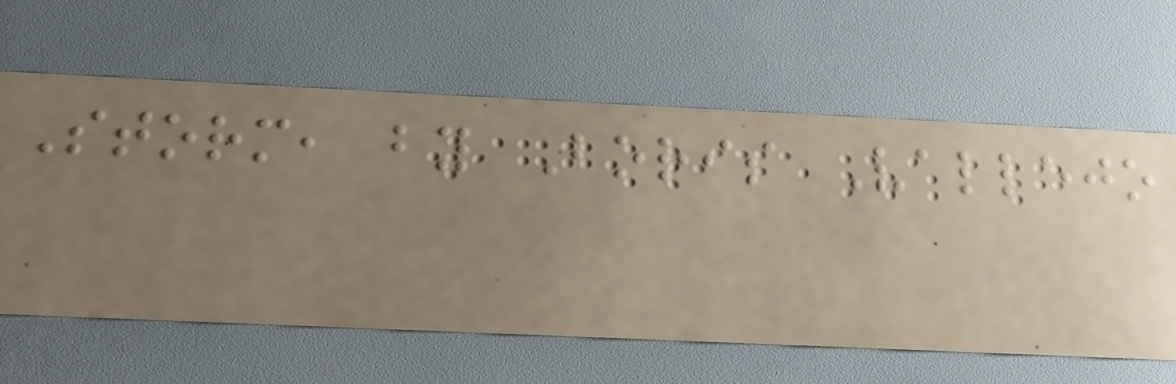Storm, by Boris Vallejo
